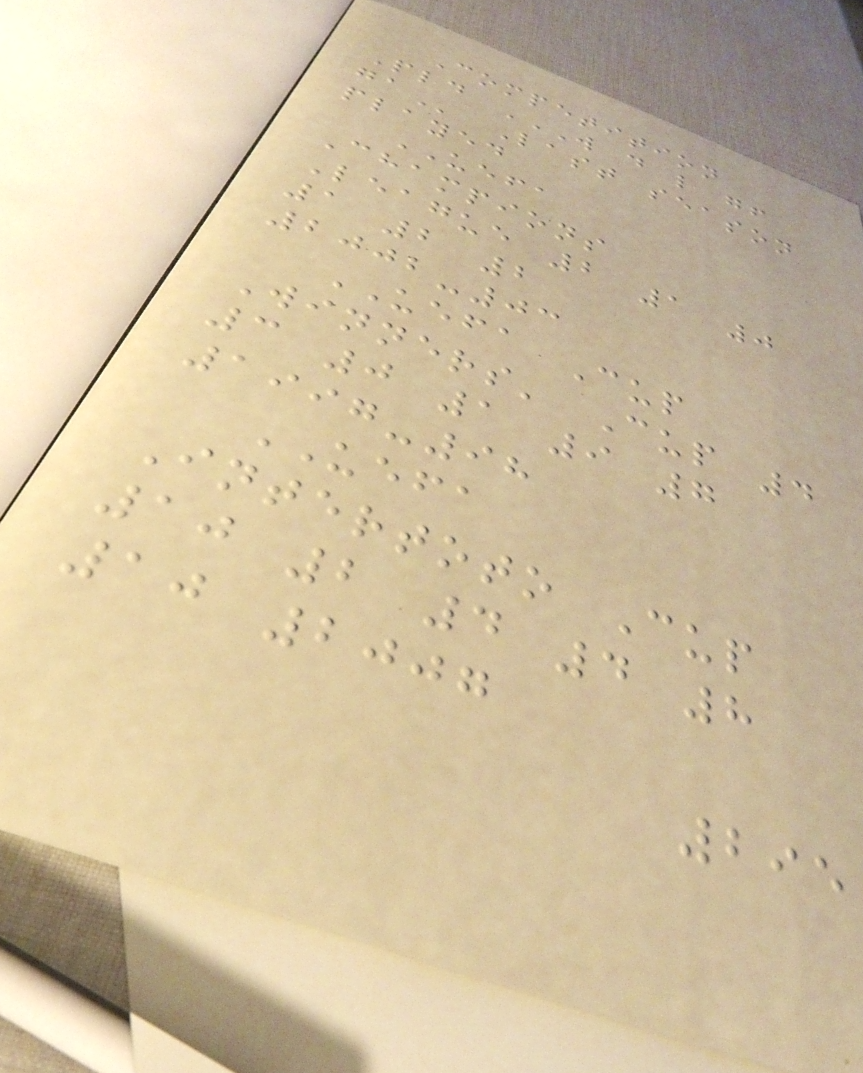Competition
Pld W D L GF
GA Last season
played
UEFA
Champions
League 2 1 0
1 2 2
2002-03
UEFA Cup
Winners' Cup 4
3 0 1 9 7
1997-98
UEFA
Intertoto Cup
10 2 4 4 8
10 2007
295
